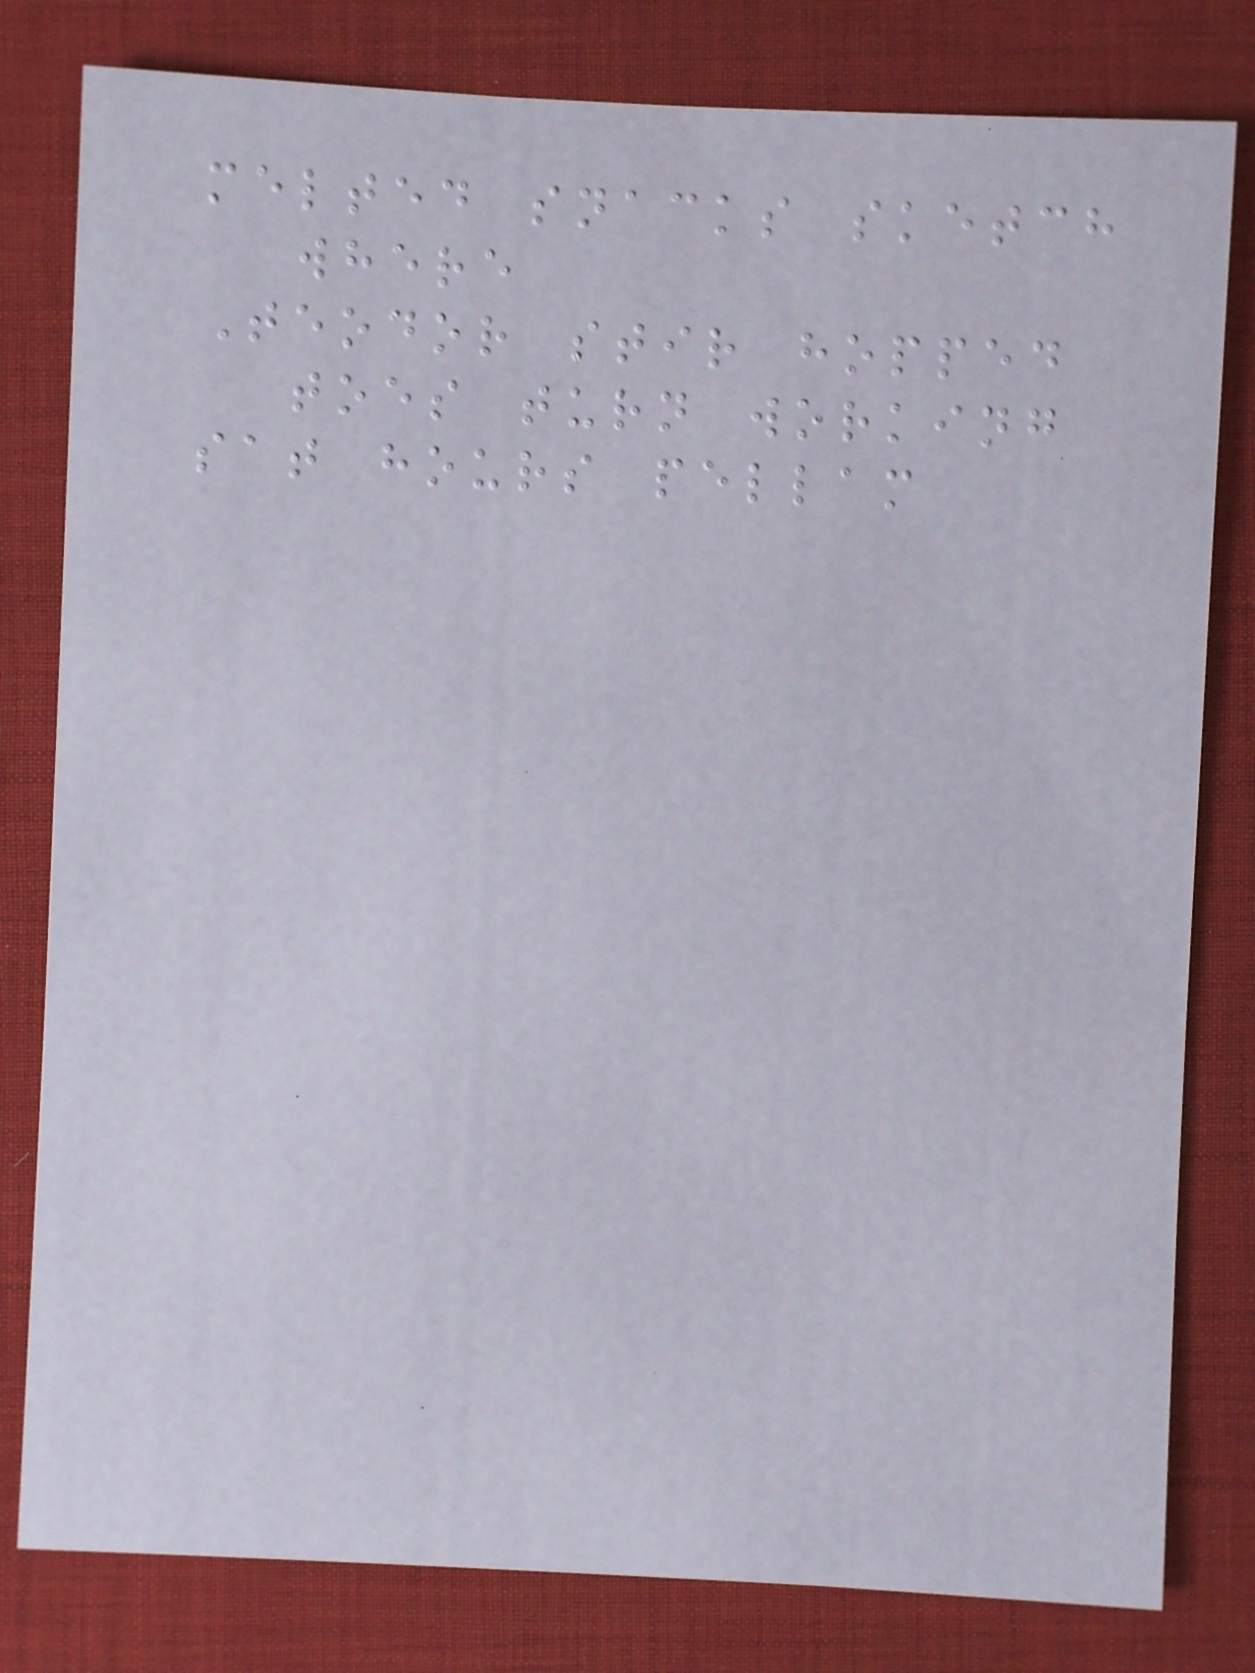melted snacks sketch
where
Teodor stir hopped
toes turn working
sat hours pellam
